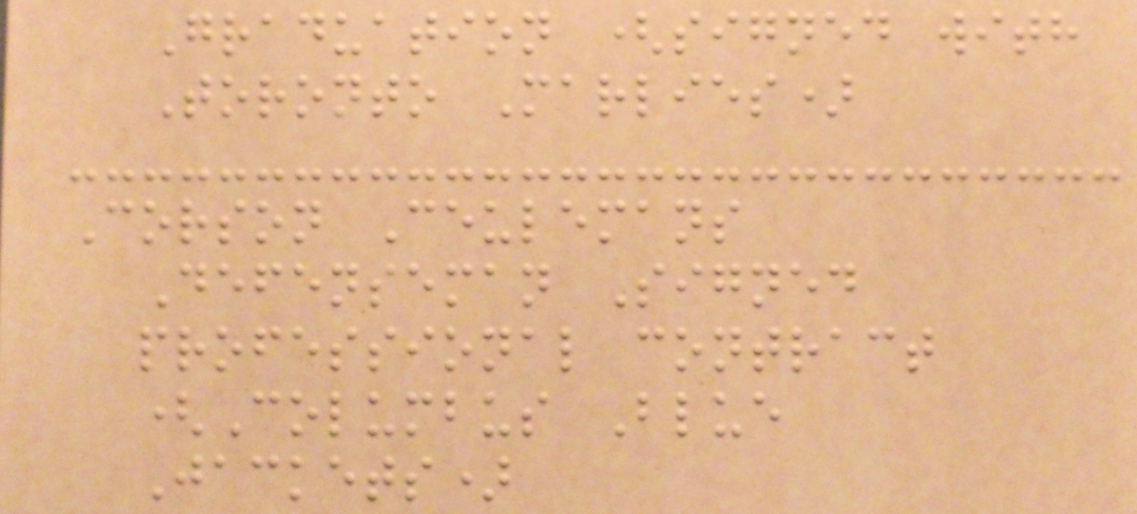Graduation (signed with
Toronto Marlies)
Corson Ceulemans
Defenseman Signed
professional contract
(Columbus Blue
Jackets)
